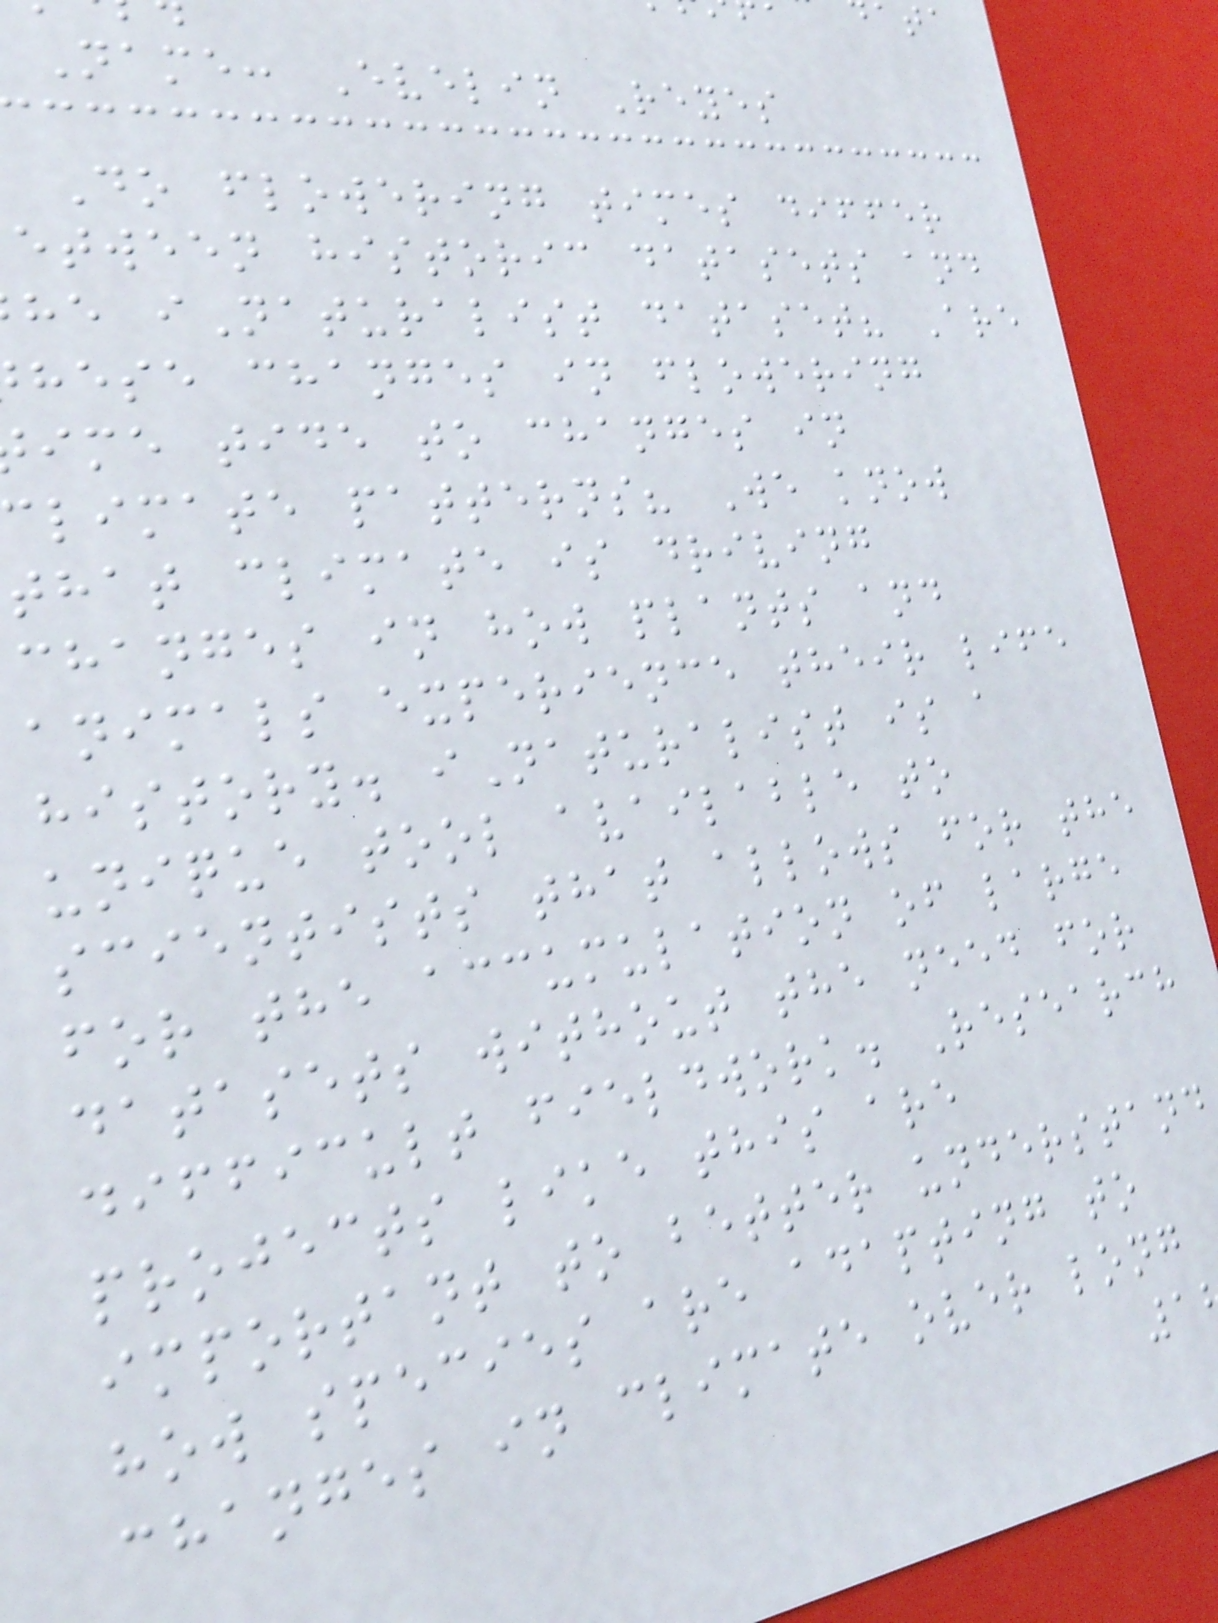Name: Evelin Reyes
Do flowering times differ
etween historic datasets and
he iNaturalist dataset? Are
hese changes in flowering
ime tide to changes in
limate patterns? We know
that climate is driving
changes in how plants and
animals experience their life
history. iNaturalist is a
unique tool available to
scientists that allows for the
for the accumulation of large
datasets without the need for
difficult fieldwork. Research
projects like this are
important to better understand
how species are adapting to
changes in climate over long
